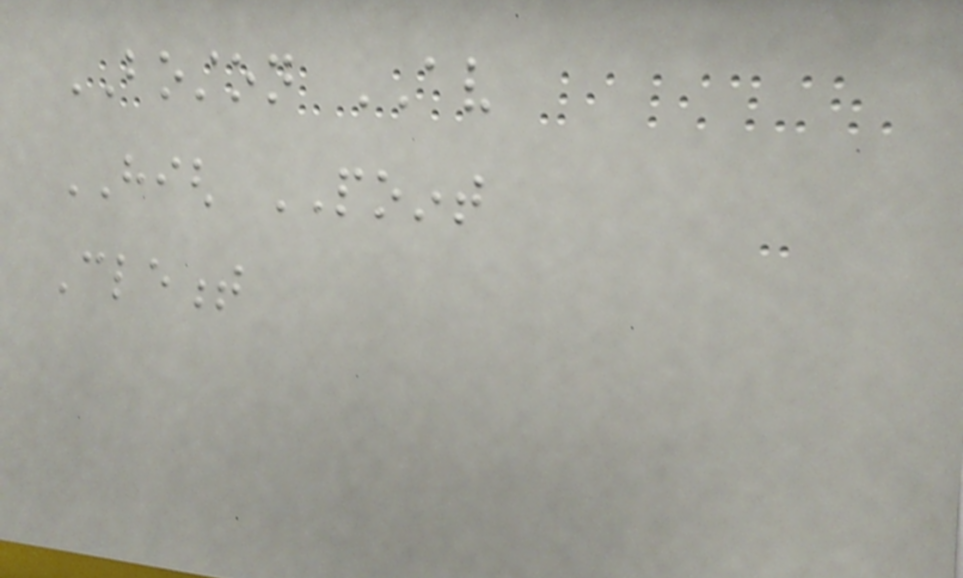BOSTON AV
HIGH POINT
Clement
